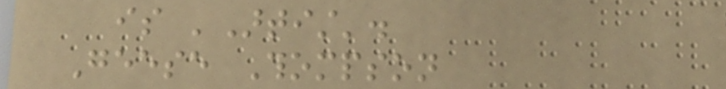is 'Artist'.
Geese Thompson
